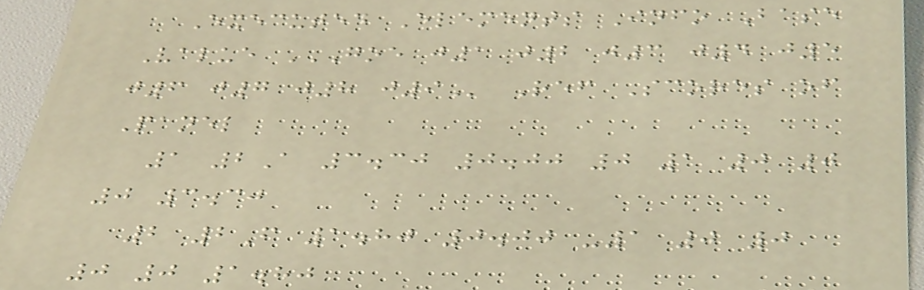Executed Elements Info Base
Value GOE J1 J2 J3 J4 J5
J6 J7 J8 J9 Ref Scores of
Panel
1 2A 3.30 0.00 0 1 0 0
0 3.30
2 2F 1.80 0.00 -1 0 0
0 0 1.80
